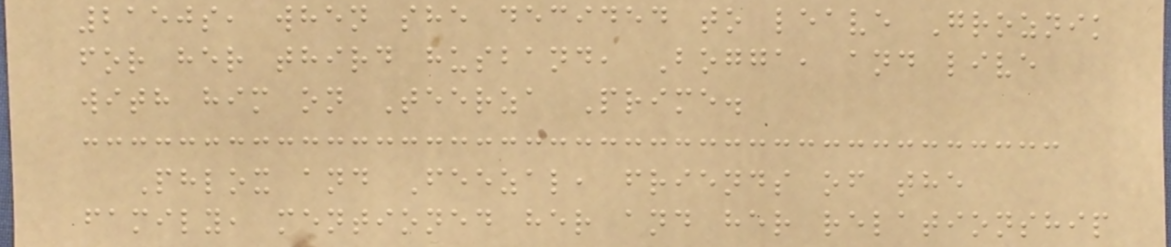2150s, when she decided to leave Groznik
for her third husband, Bogga, and live
with him on Teerza Prime.
Phlox and Feezal, friends of the
family, mentioned her and her relationship
